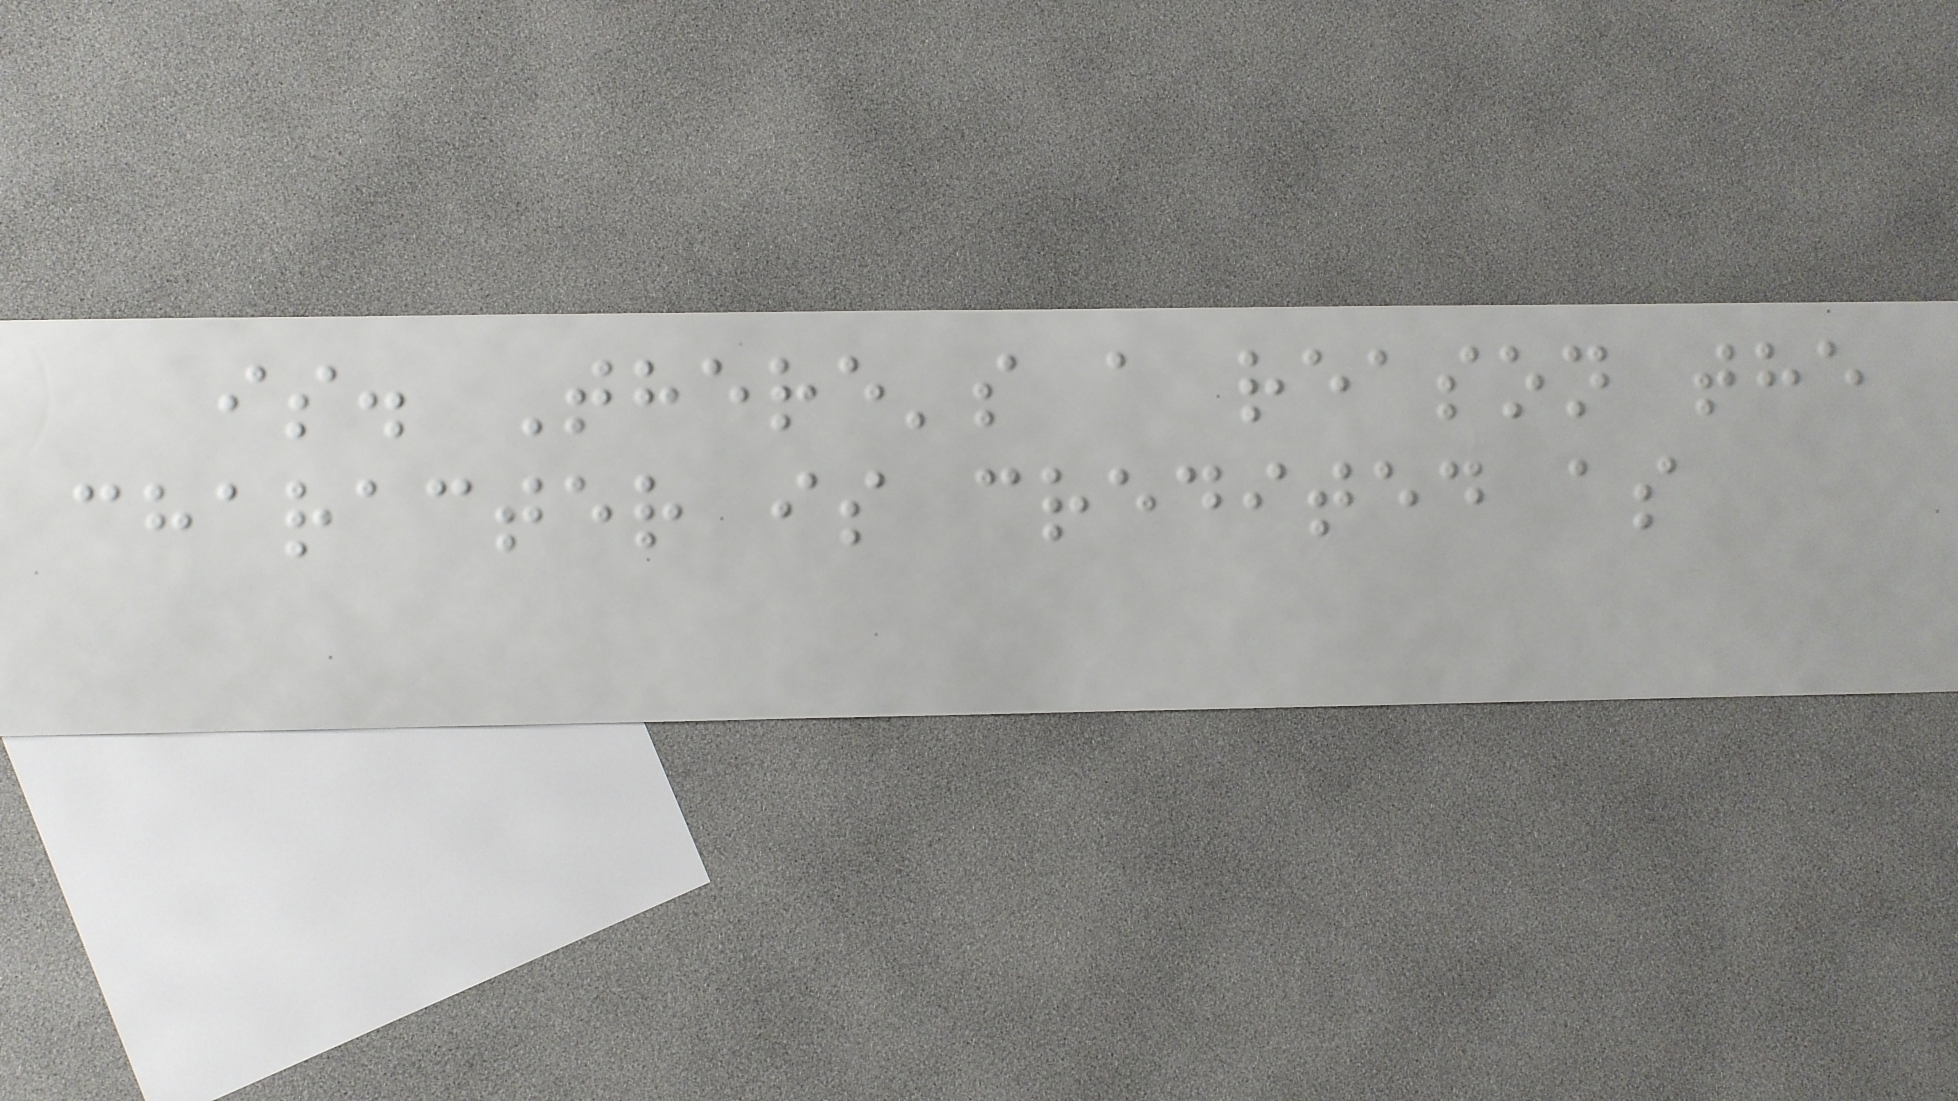is. There's a reason the
character is credited as
